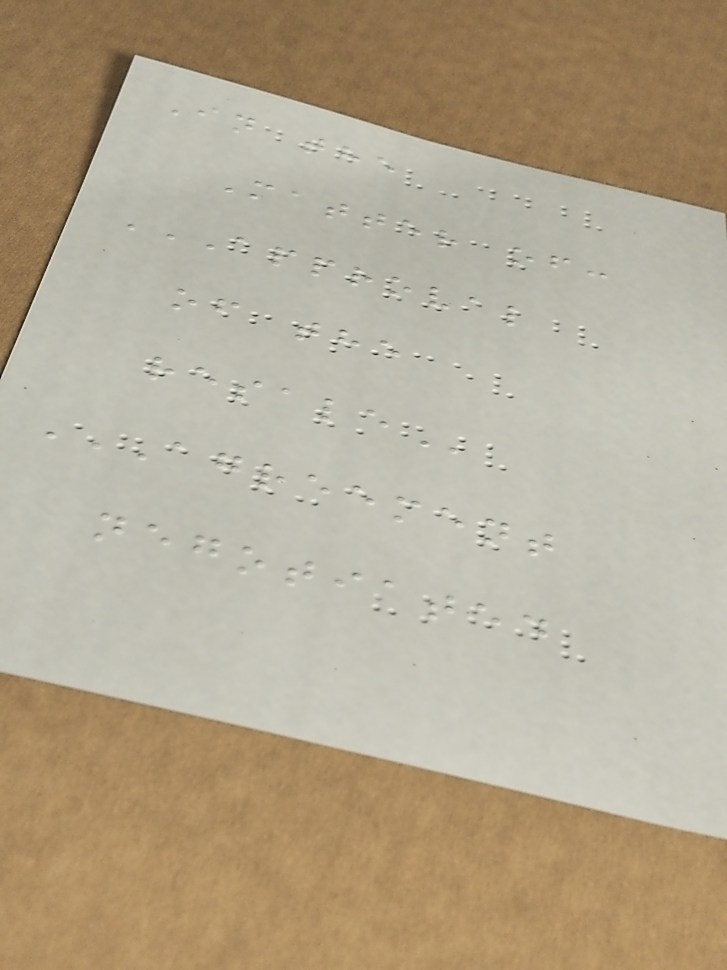In the
Matter of:
APPROVAL
OF THE
RESALE
AGREEMENT
NEGOTIATED
